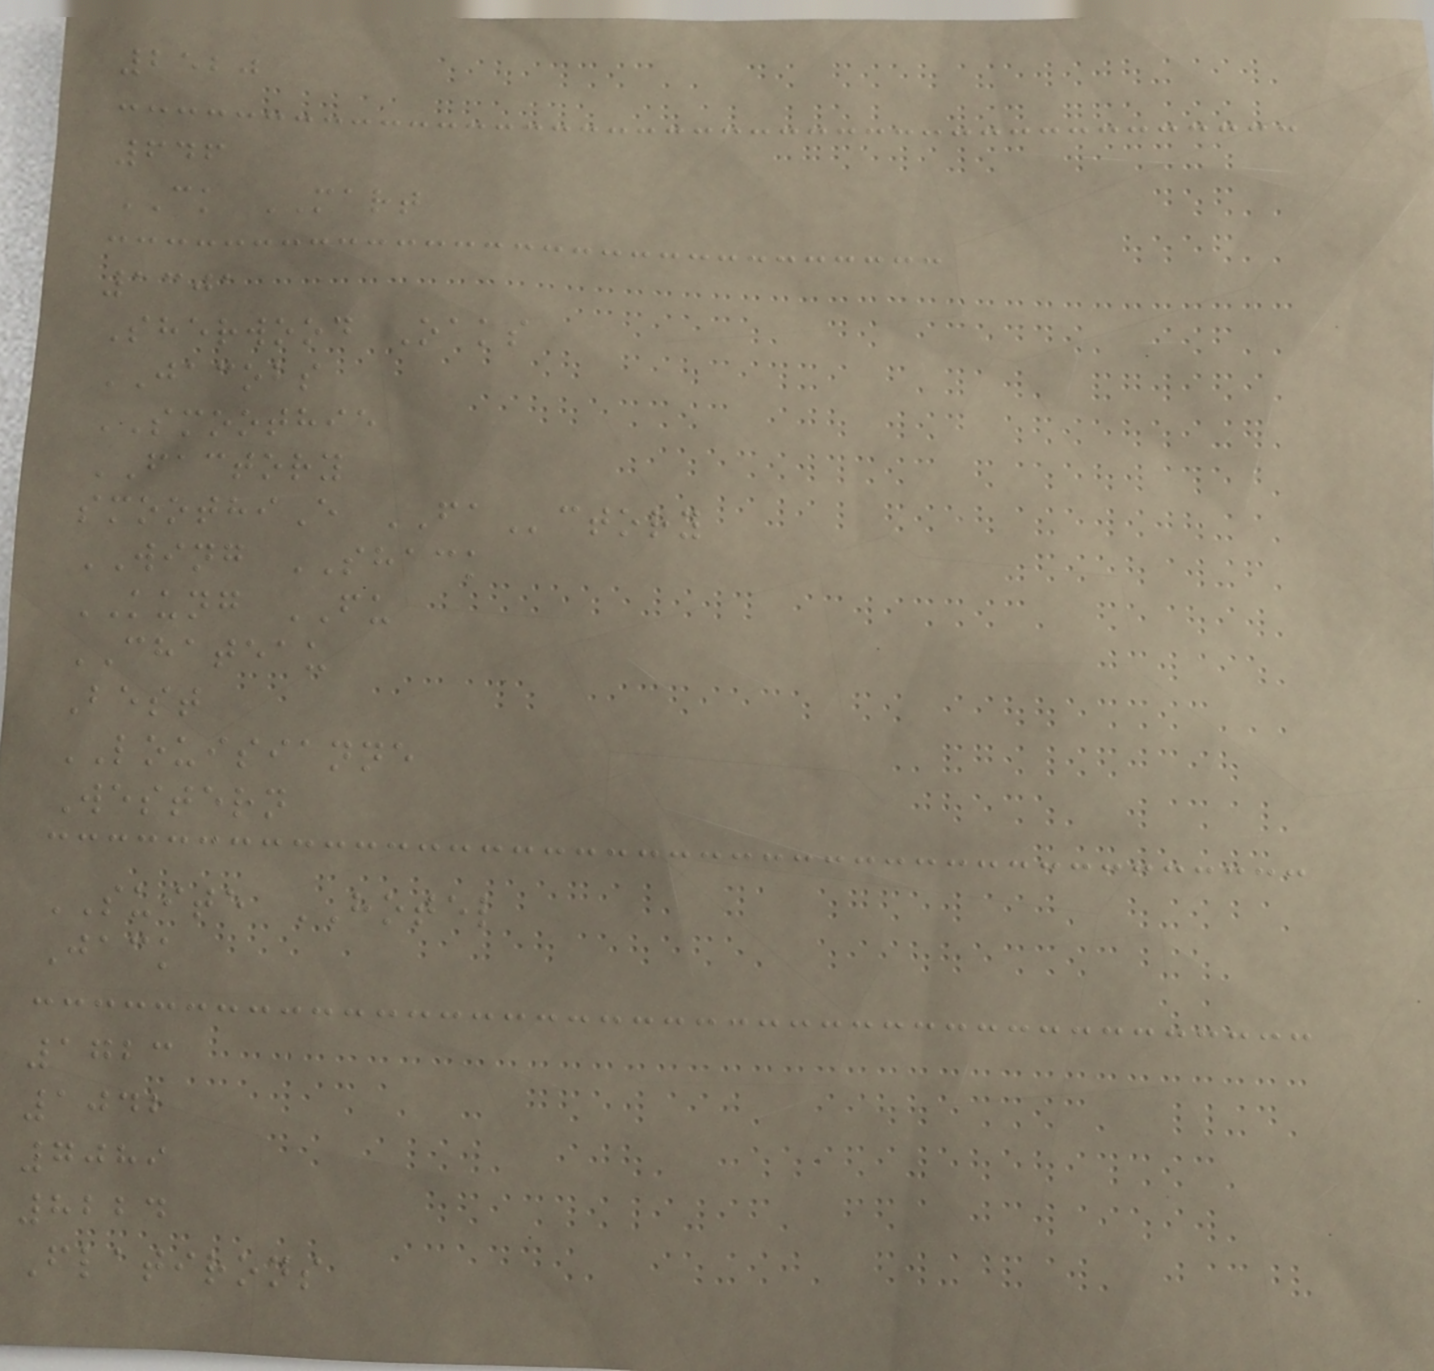2520
646
CK MART
1301
Sherwood Oaks
JACOBS
SMOOTHIE
FACTORY
smoothiE FActory
WING SHACK
KUNG FU
CHATEAU
Best
LOUISIANNE
Western
SUITE HOTEL
Jack
1723
1042
7089
8224
Flatirons
